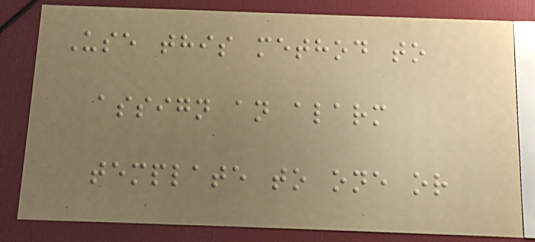Use this method to
assign an alarm
template to one or
